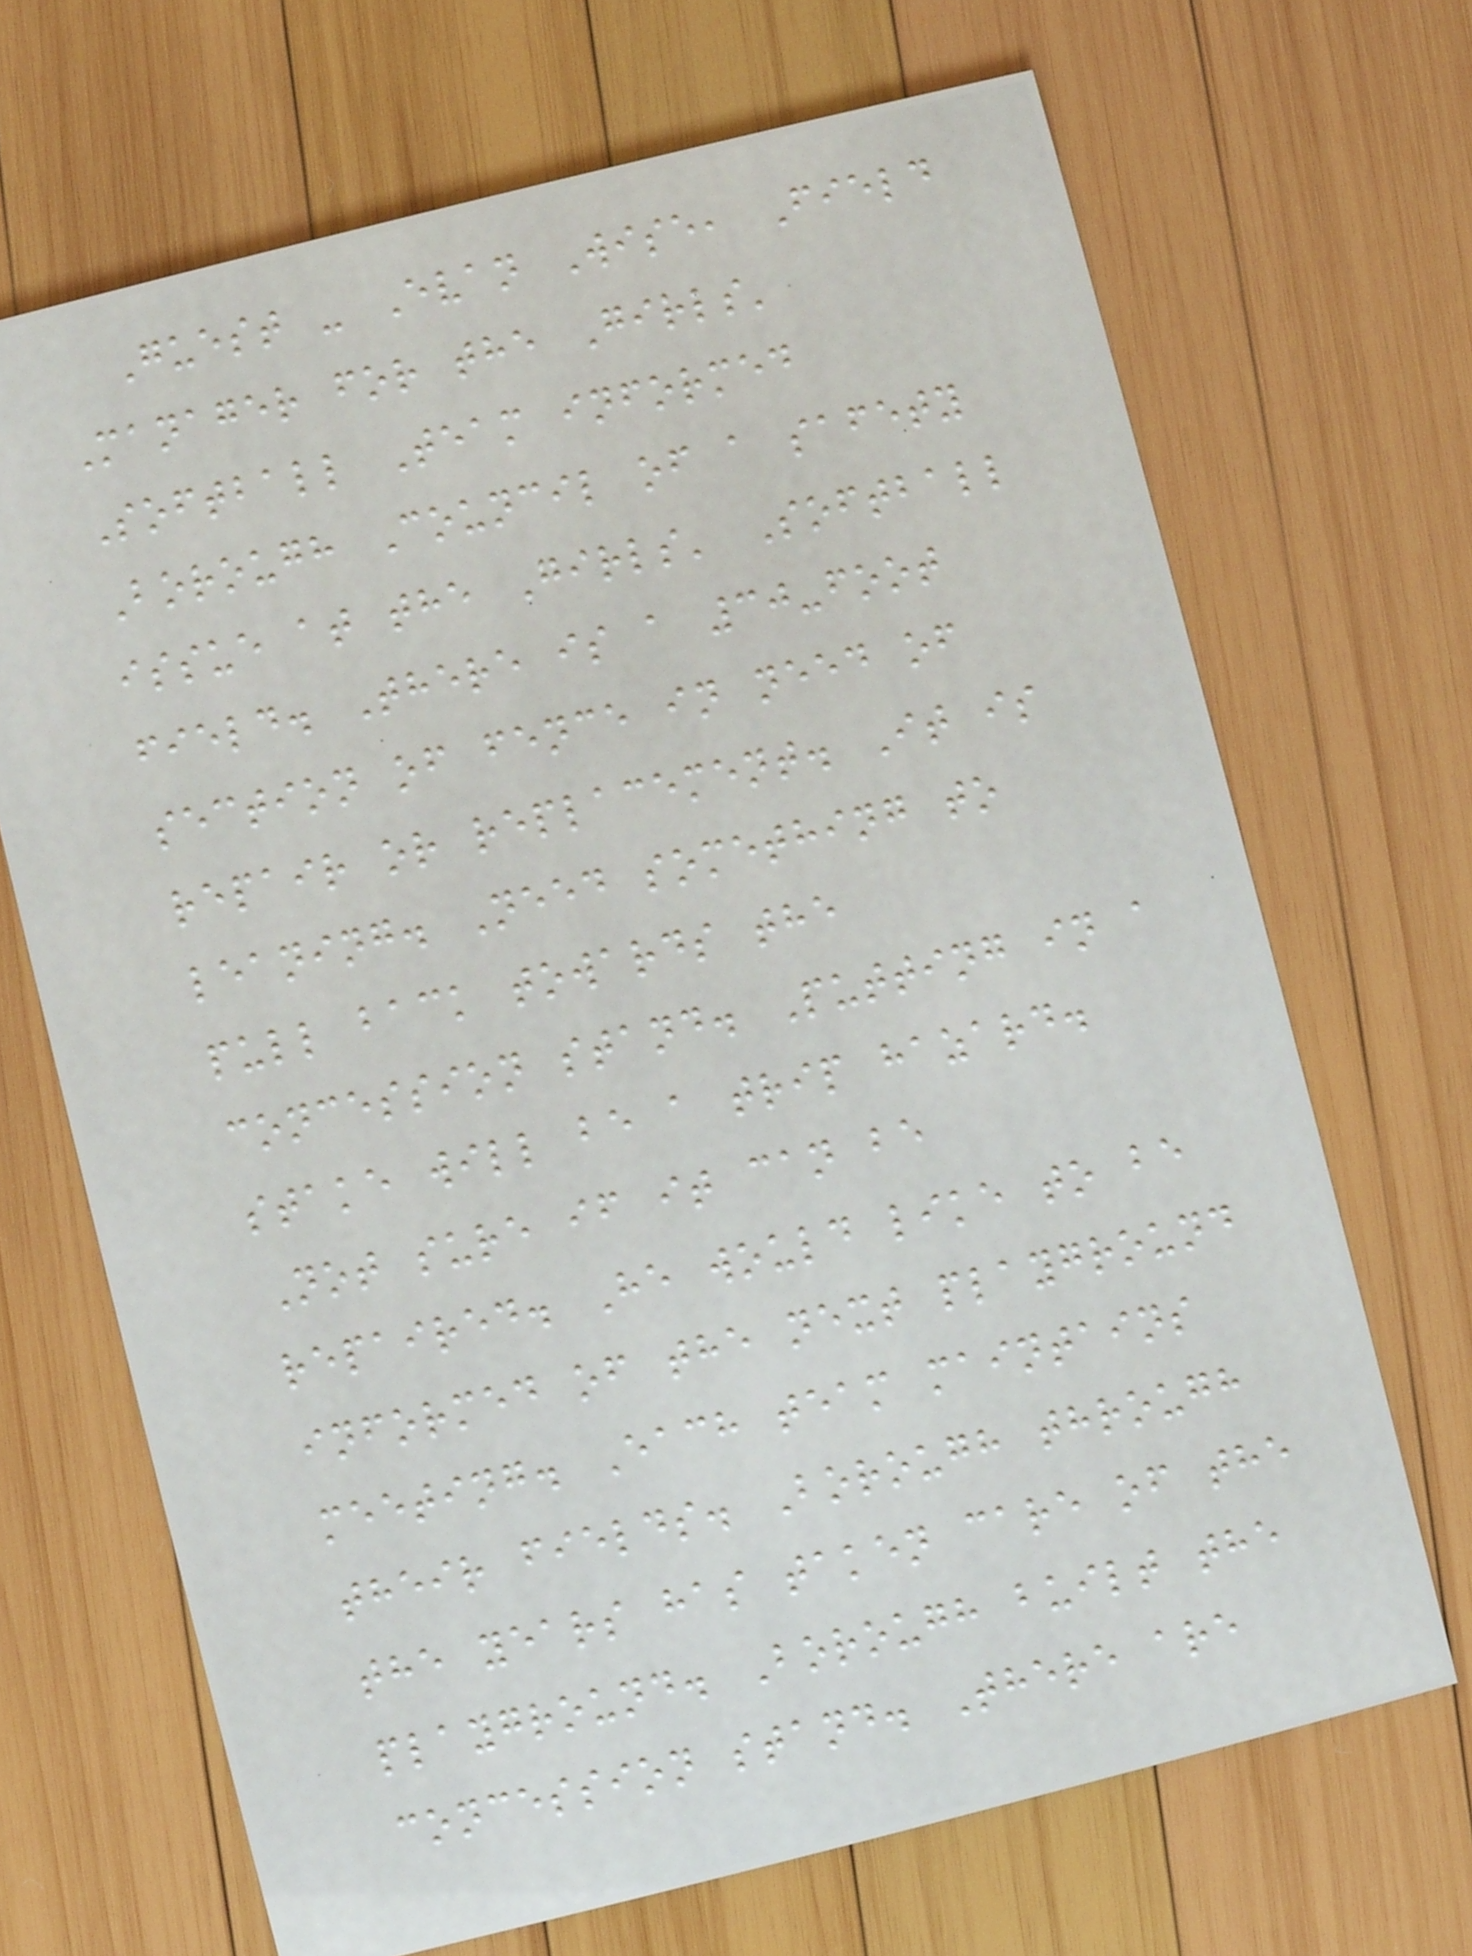Guest - Evan Wise, Field
Manager for the Girls'
Softball Team informed
Borough Council of a safety
issue at the Girls' Softball
field. There is a 30-foot
section of fence in need of
repair or replacement. It is
leaning. Need something to
pull back towards the
concession stand. Putting in a
stake will be a trip hazard.
Not sure if it can be
repaired. He would like to be
informed of the next playground
meeting. Each team maintains
their fields. Borough through
the years has taken care of the
playground. Borough built the
concession stand. There are
